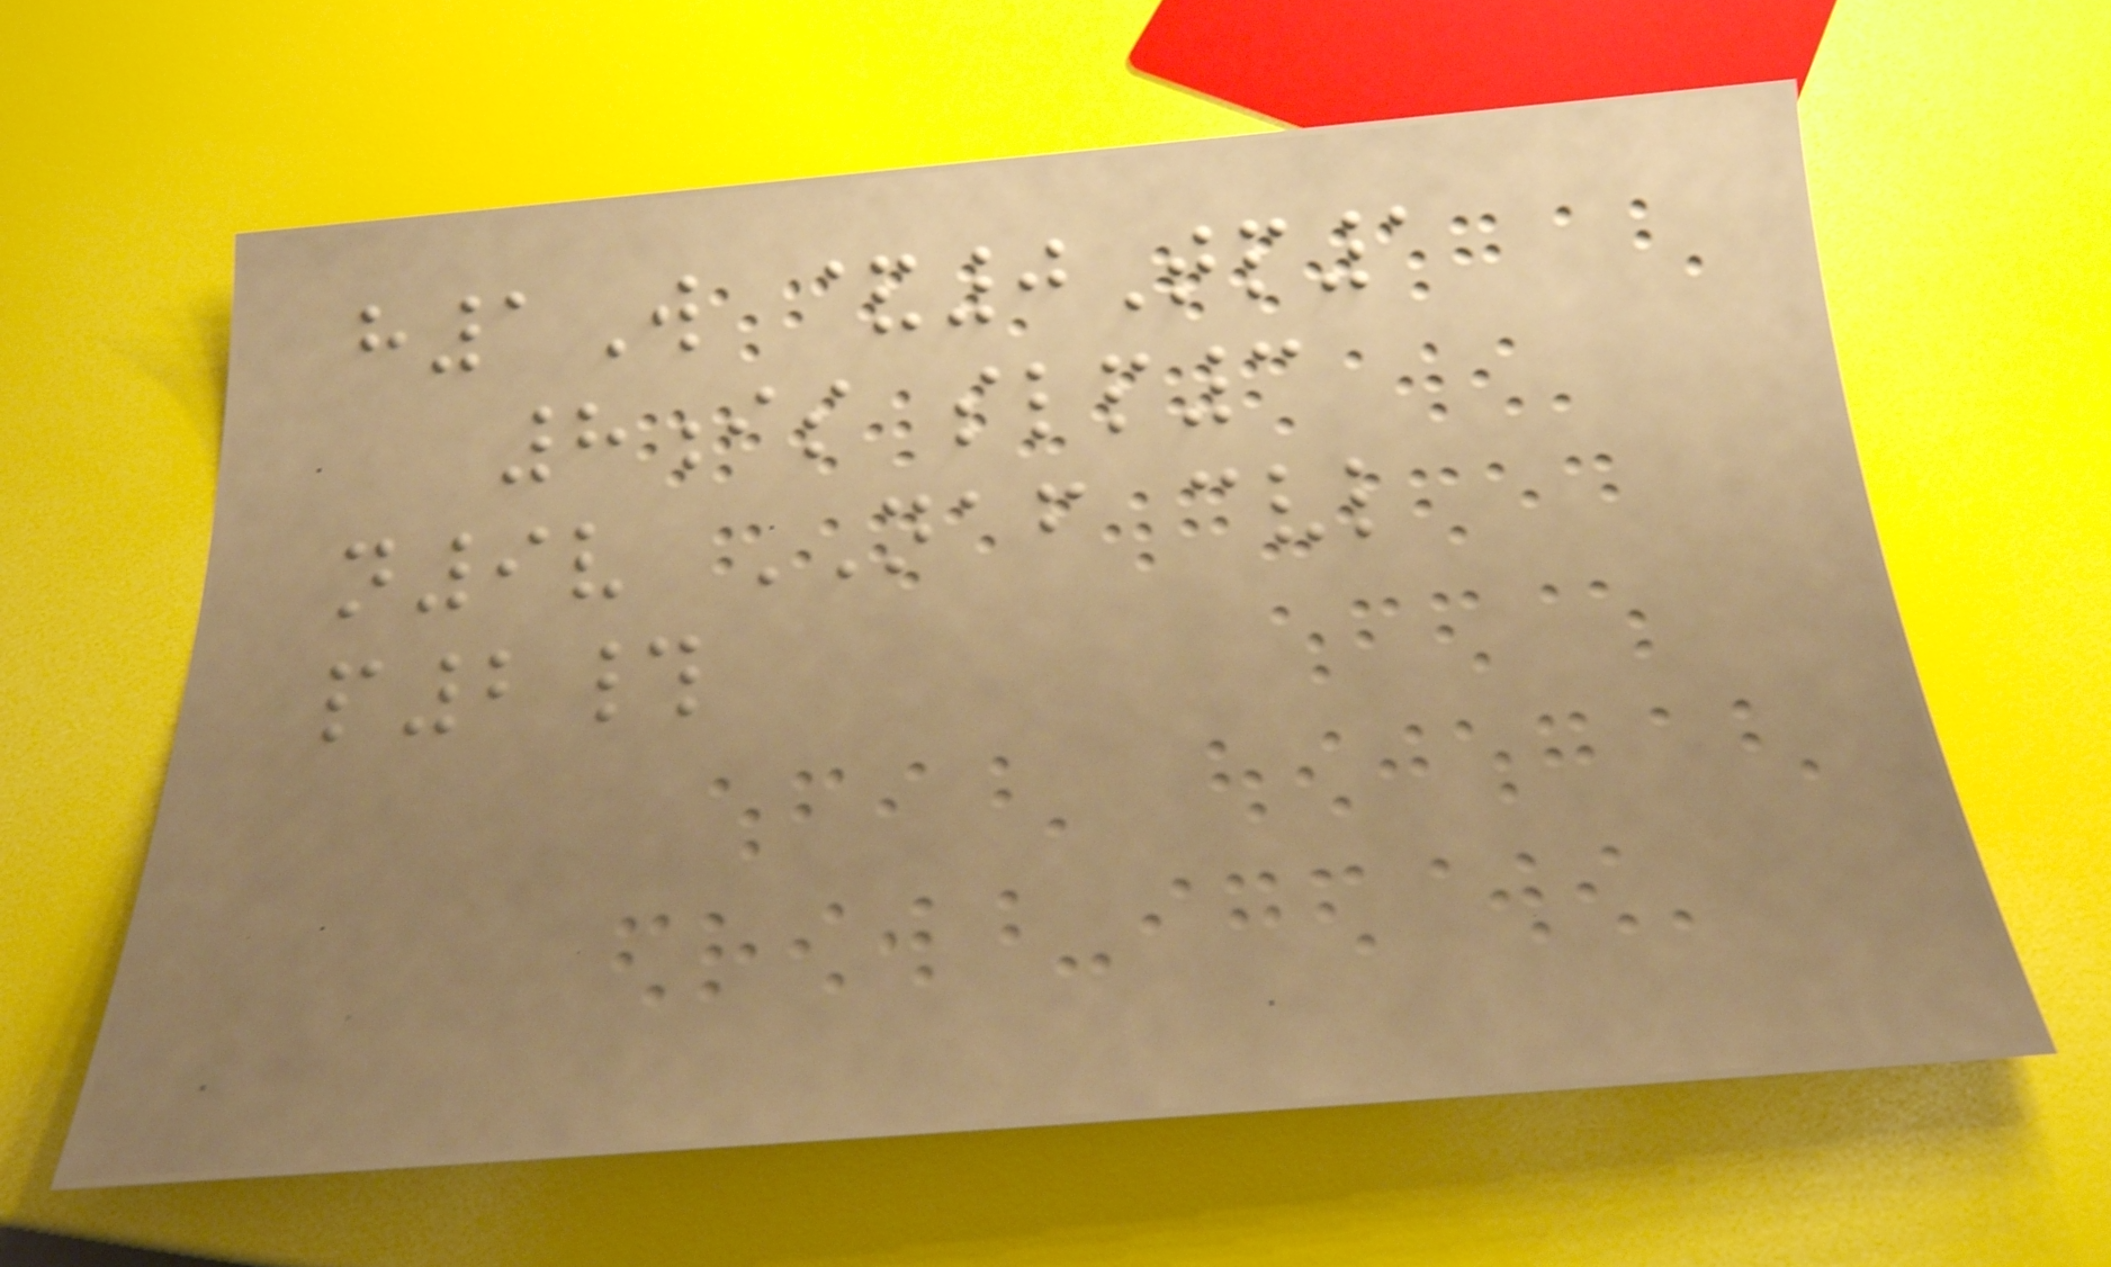h1W &0Tp1
8is slp3
n9v NAF cvl
p2#
